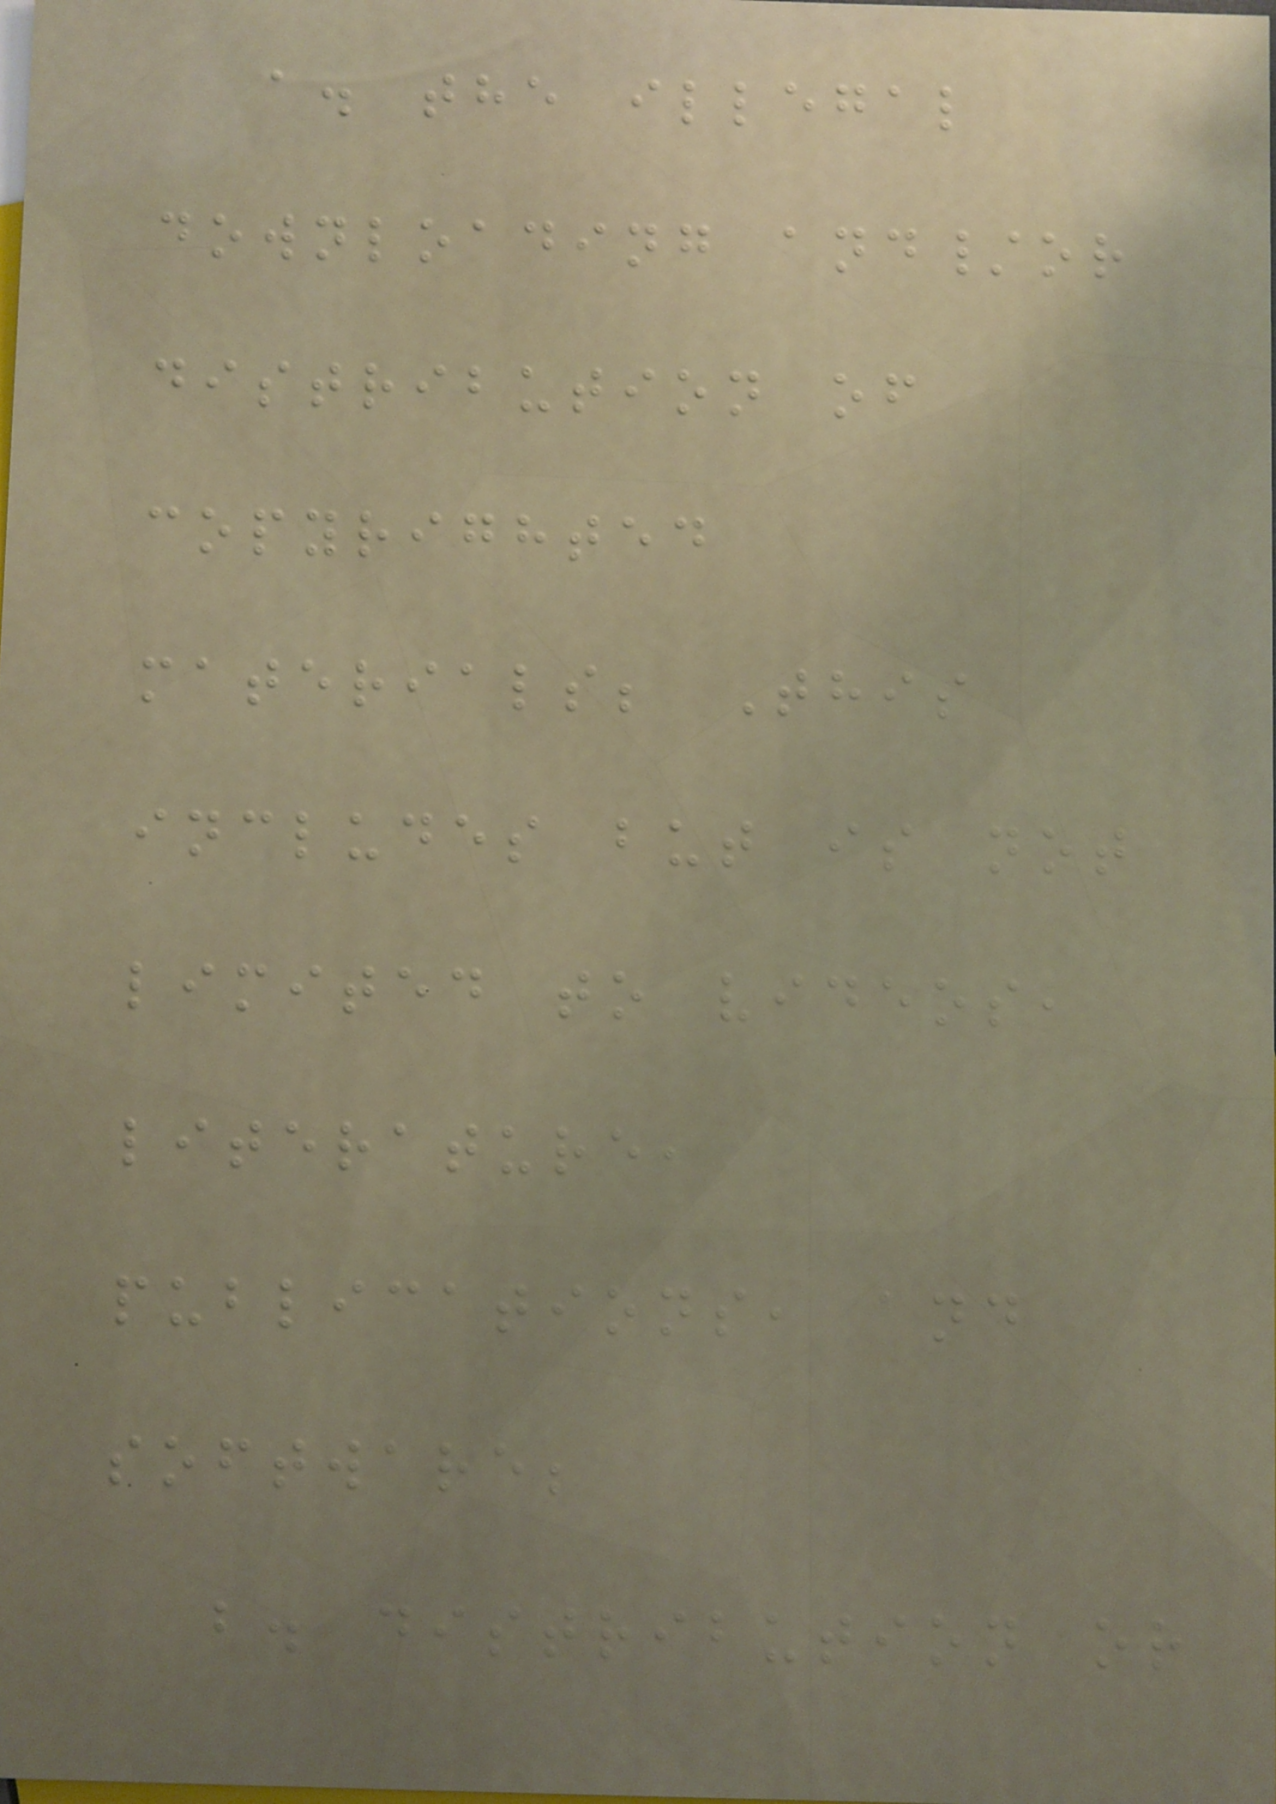a. the illegal
downloading and/or
distribution of
copyrighted
materials; This
includes but is not
limited to videos,
literature,
publications, and
software;
b. distribution or
